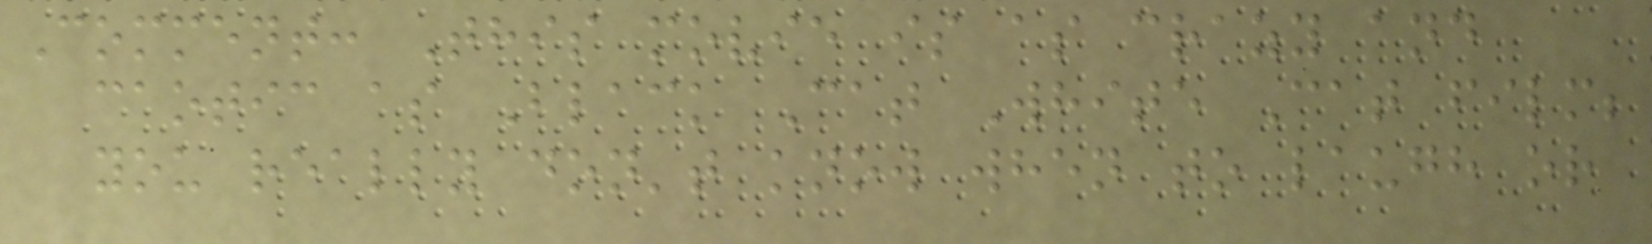Comment: This movie is as crazy and
caotic as Black Cat White Cat film;
you really don't know when to laugh or
